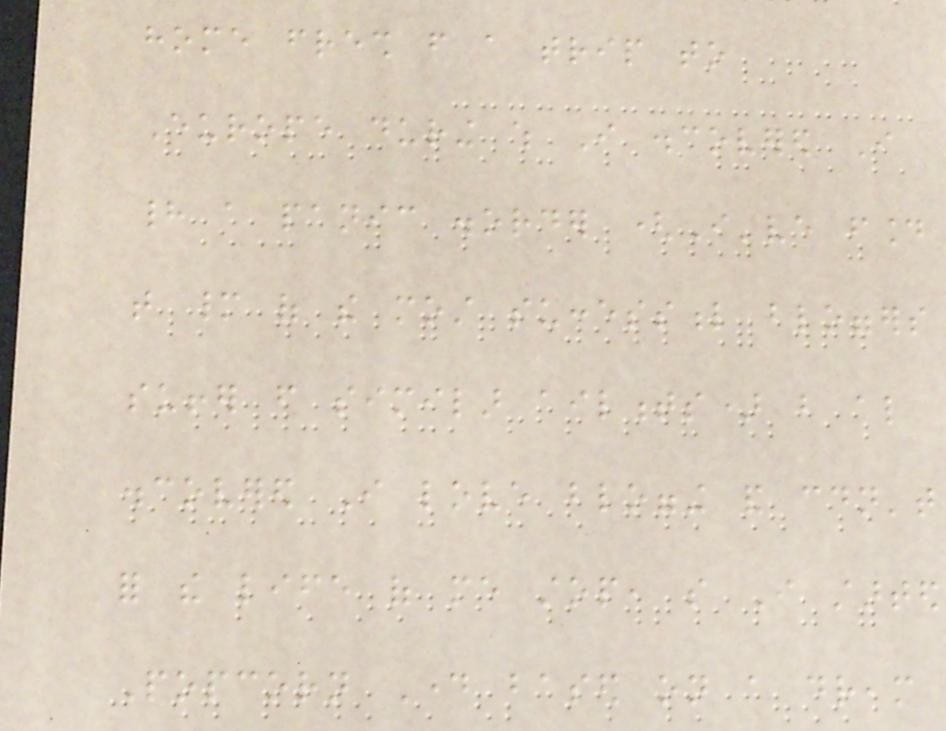home fresh from a trip to
Europe during which I discovered I
had a panic disorder (I've found
that many of the most successful bloggers
suffer from similar ailments) but also
discovered I love blogging and couldn't
for the life of me stop, so I started
Popcorn Day based on a dream
